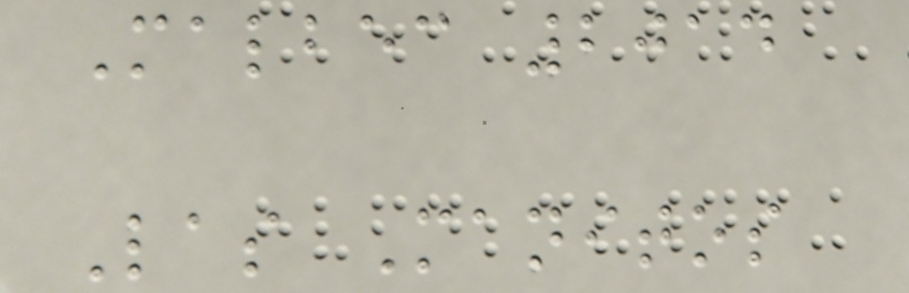Malbec 2014
Las Manitos
